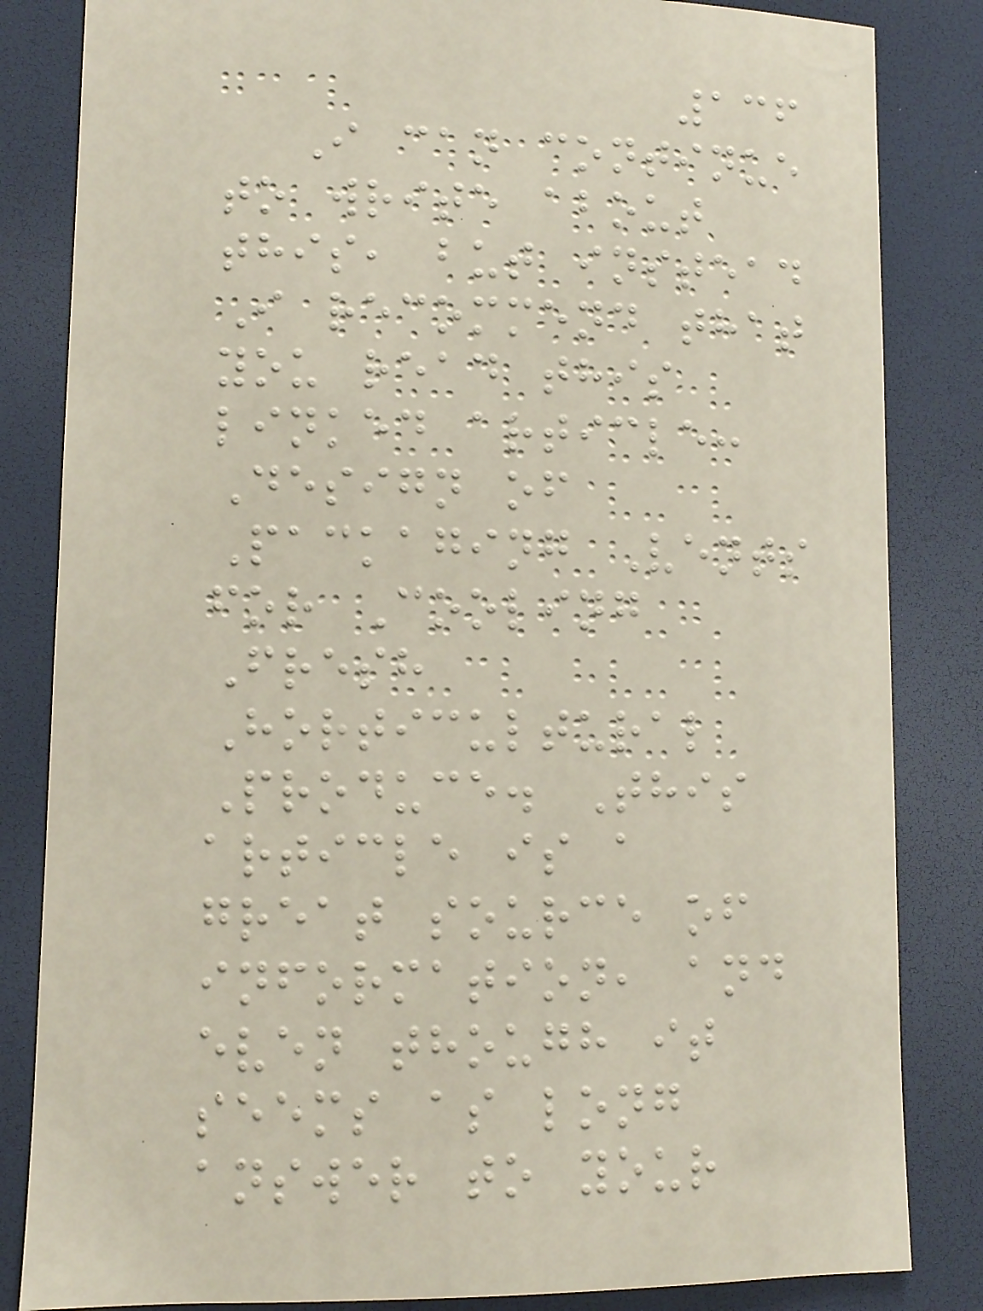136
I can continue
to write about
this, but instead
I recommend that
you read this
linked article:
Design of
Packaging Vents
for Cooling
Fresh
Horticultural
Produce. This
article is a
great source of
information, and
even though it
seems as long
answer to your
